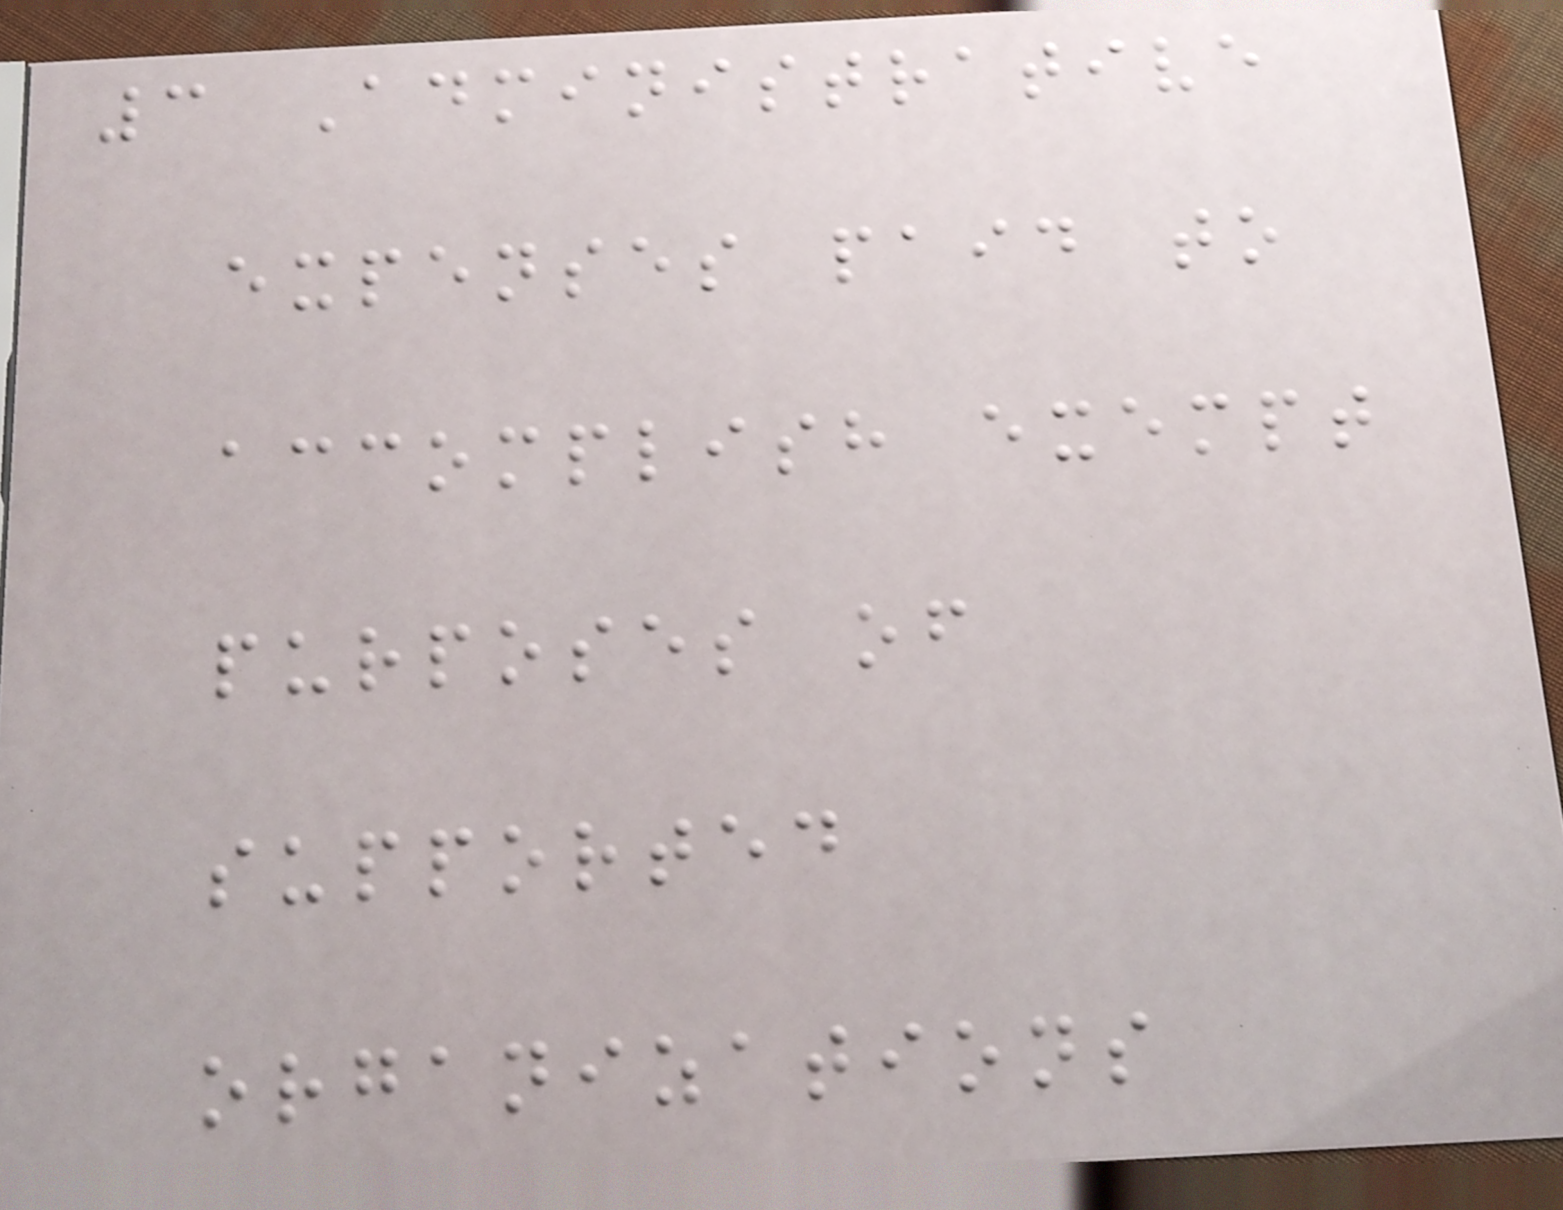3 Administrative
expenses paid to
accomplish exempt
purposes of
supported
organizations
